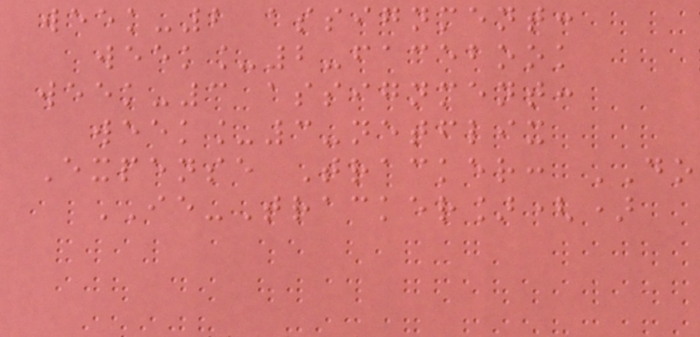week-2 assignment:
week_2-facebook
week-3 assignment:
week_3-netflix
Expense Tracker: DO
IE-Tracker]()
